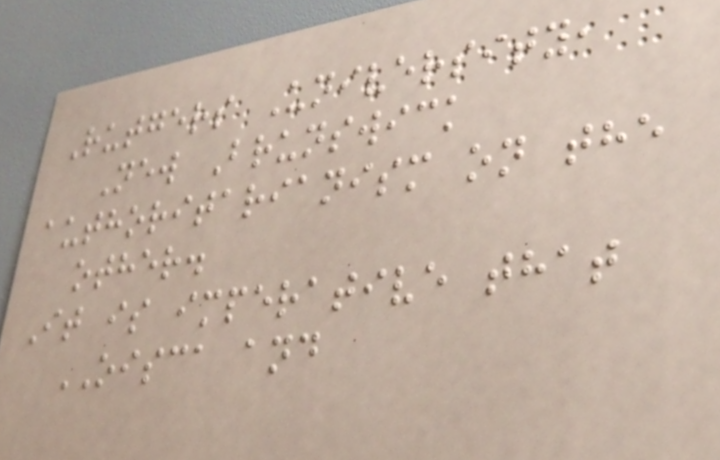Rutgers University,
New Brunswick
authoritarianism on the
other.
It is imperative that
OISCA and
